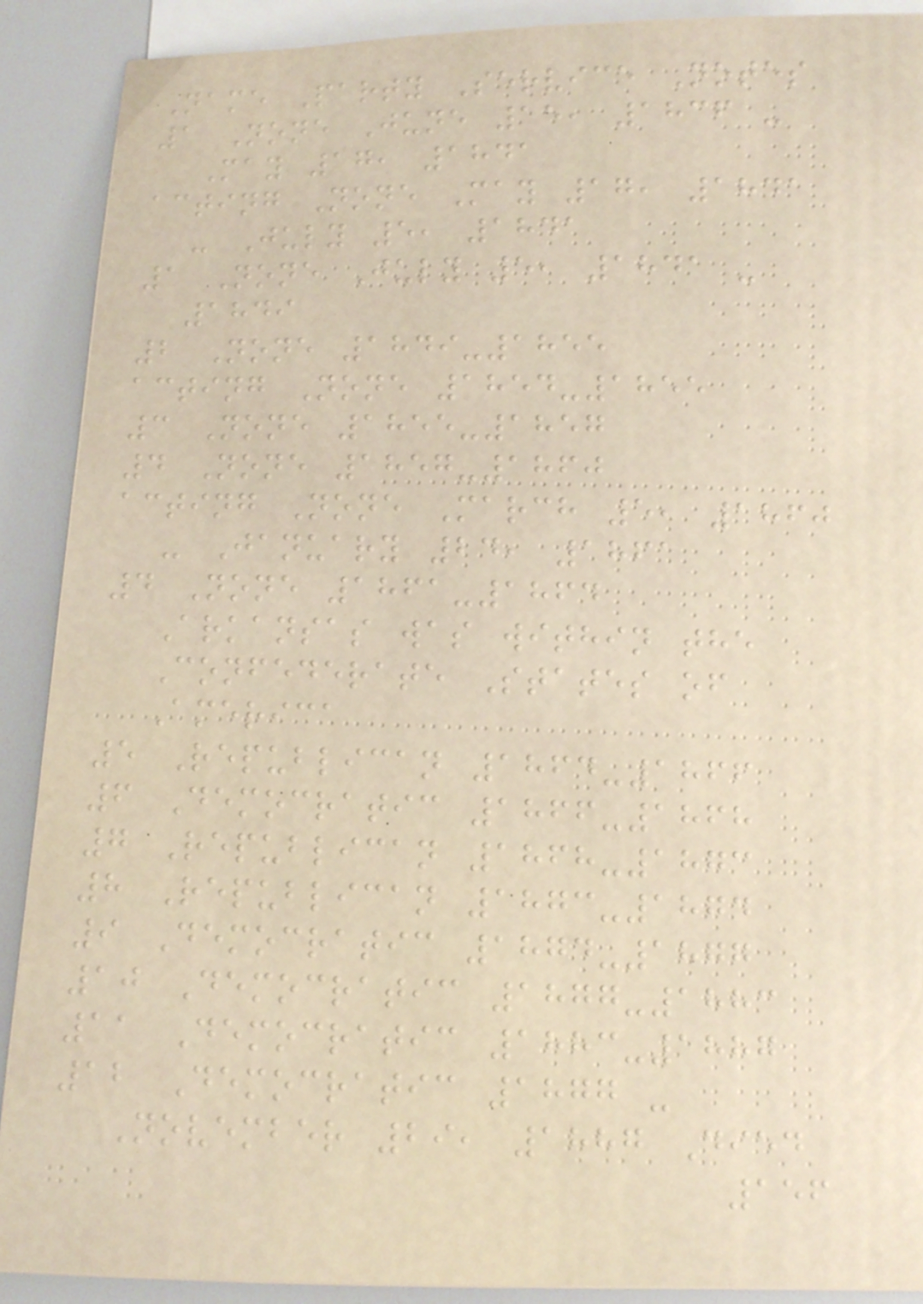Name Party Service Notes
1 None June 15, 1836 -
May 17, 1841
acting None May 17, 1841
- July 5, 1841
1 None July 5, 1841 -
1849
2 None 1849-1855
acting None 1854-1855
3 None 1855-1857
4 None 1857-1860
acting None March 5, 1860
- January 24, 1861
4 None 1861-1864
Arkansas was within the
Confederate States of
America
5 Republican 1864-1866
6 Democratic 1866-1868
7 Republican 1868-1873
8 Republican 1873-1874
9 Democratic 1874-1877
10 Democratic 1877-1883
11 Democratic 1883-1887
12 Democratic 1877 -
November 29, 1887 Died
156
